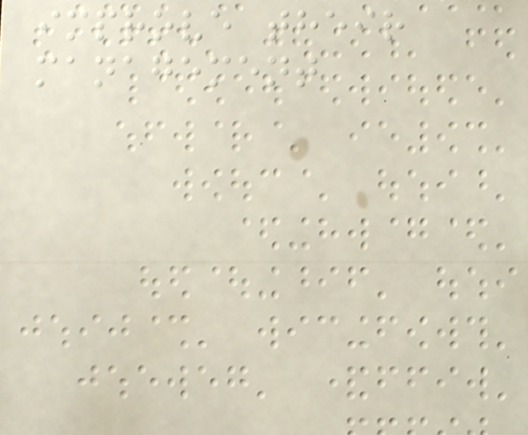improve their
management
